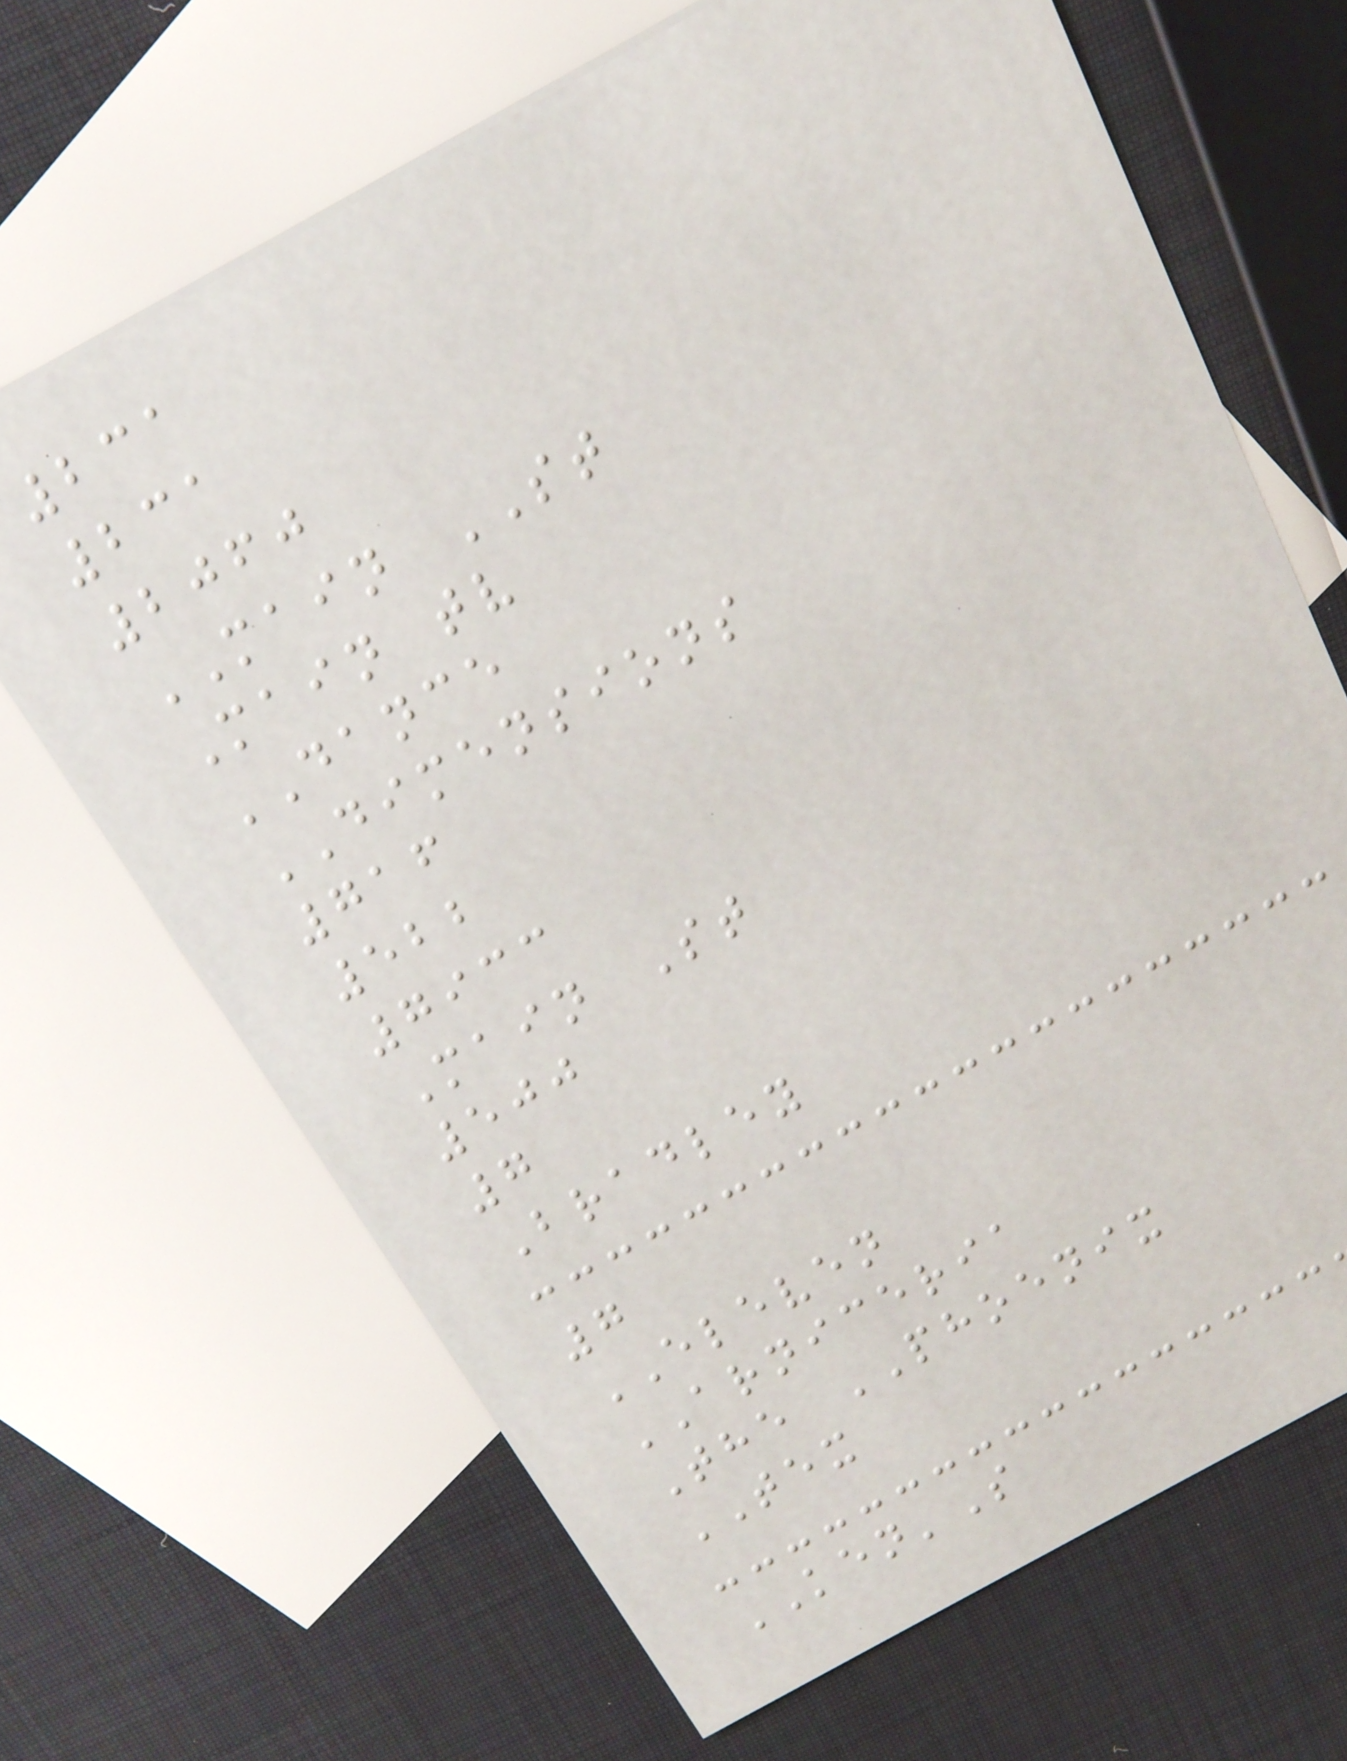231
231
2060
MAIN ST
Main tv
DANCE
DIMENSIONS
716
522
7933
Main St
500
7
Bradley
7
ELEVEN
ARNICERIA
The PHOENIX
TEX
KEN'S
